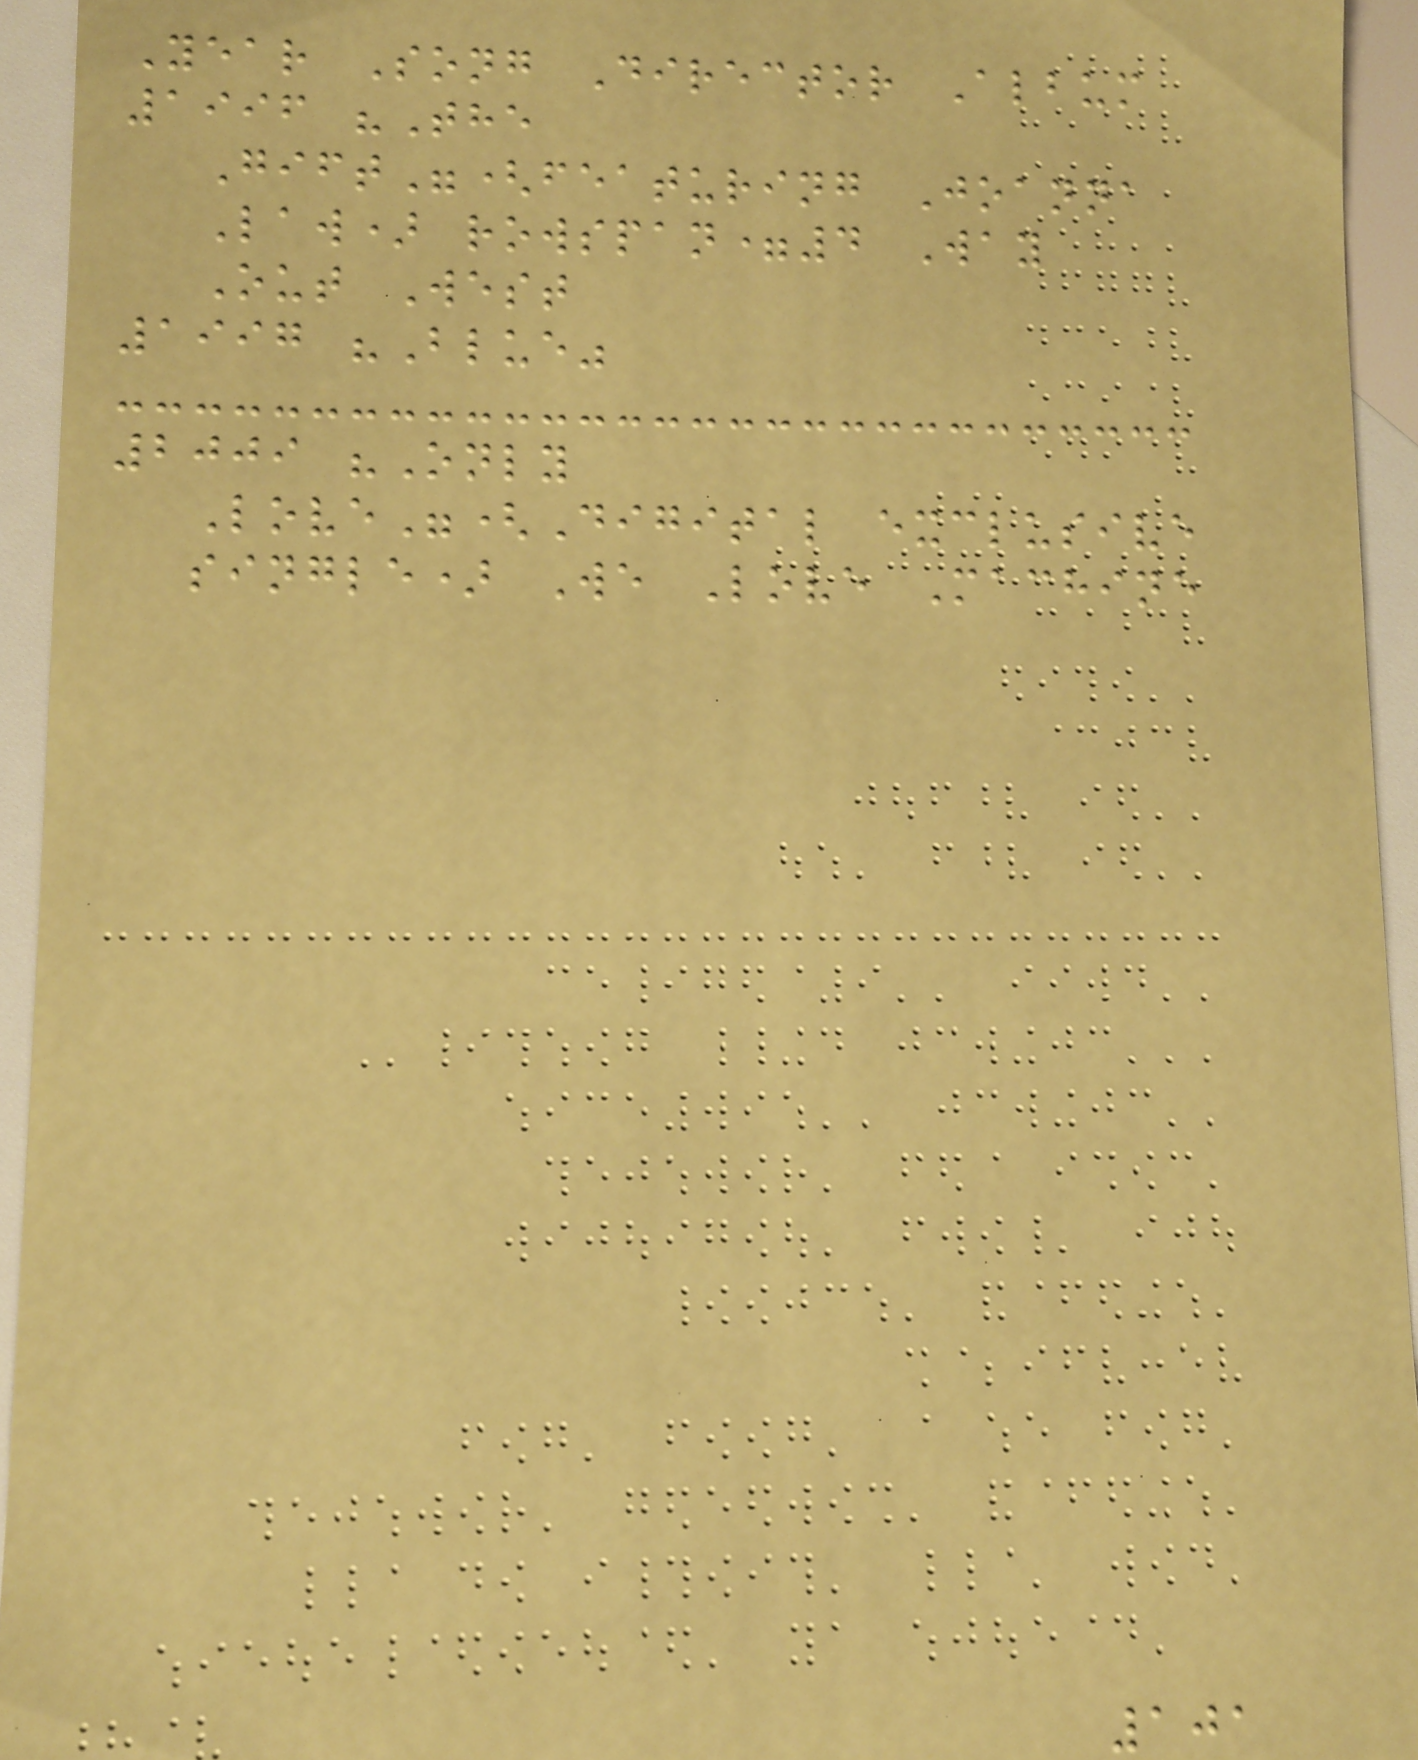Year Song Director Album
1996 "The
Gift"(featuring Joanna
Law) rowspan=4 Way
Out West
1997 "Blue"
2009 "Only
Love"(Digital exclusive
single) We Love Machine
101
